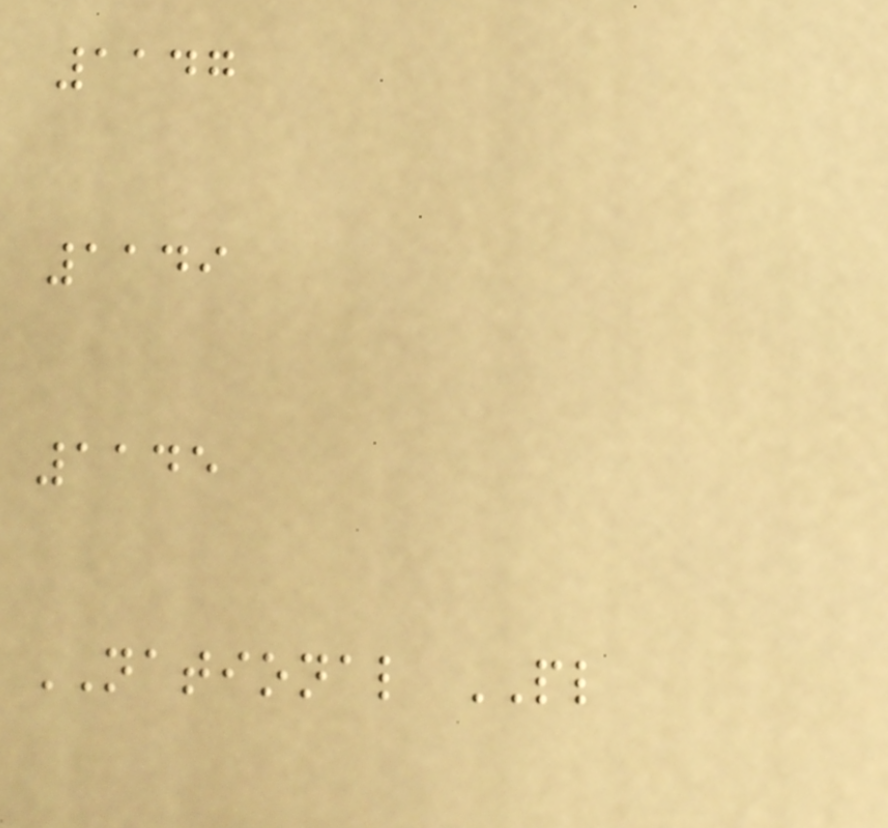1147
1149
1145
NATIONAL PL
